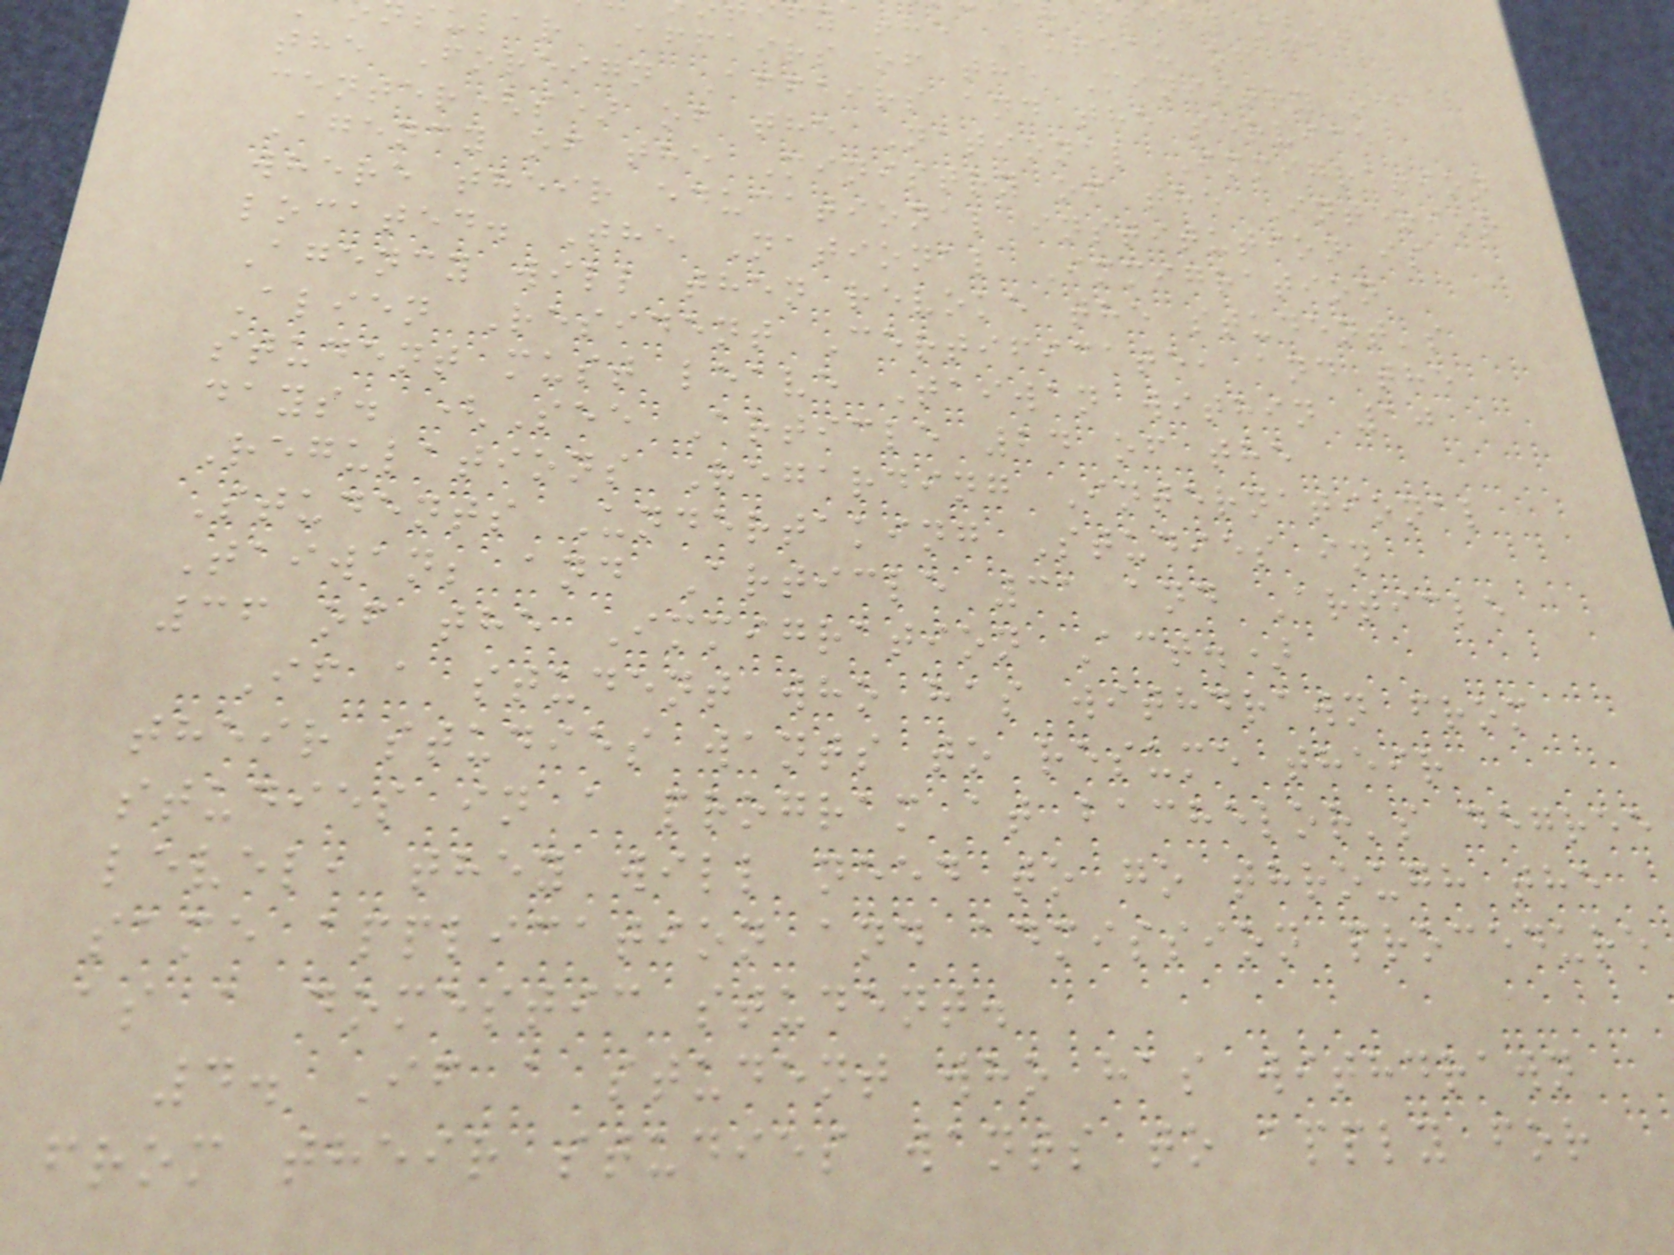fy the Bureau of
sular Affairs of the Ministry of
the Foreign Affairs and the service
center(s) of the National Immigration
Agency of the Ministry of the Interior
where their educational institution is
located. The National Immigration
Agency will then revoke the student's
Alien Resident Certificate, and the
student must leave Taiwan within 10
days. (See Article 24 of the
Regulations Regarding International
Students Undertaking Studies in
Taiwan; and Article 31 and Article
36 of the Immigration Act.)
If a student who has withdrawn from
their studies wants to resume their
studies in a program at bachelor's degree
level, they will need to go through the
same application and admission procedure
as a domestic student.
4. If a student who has withdrawn
from their studies wants to apply for
